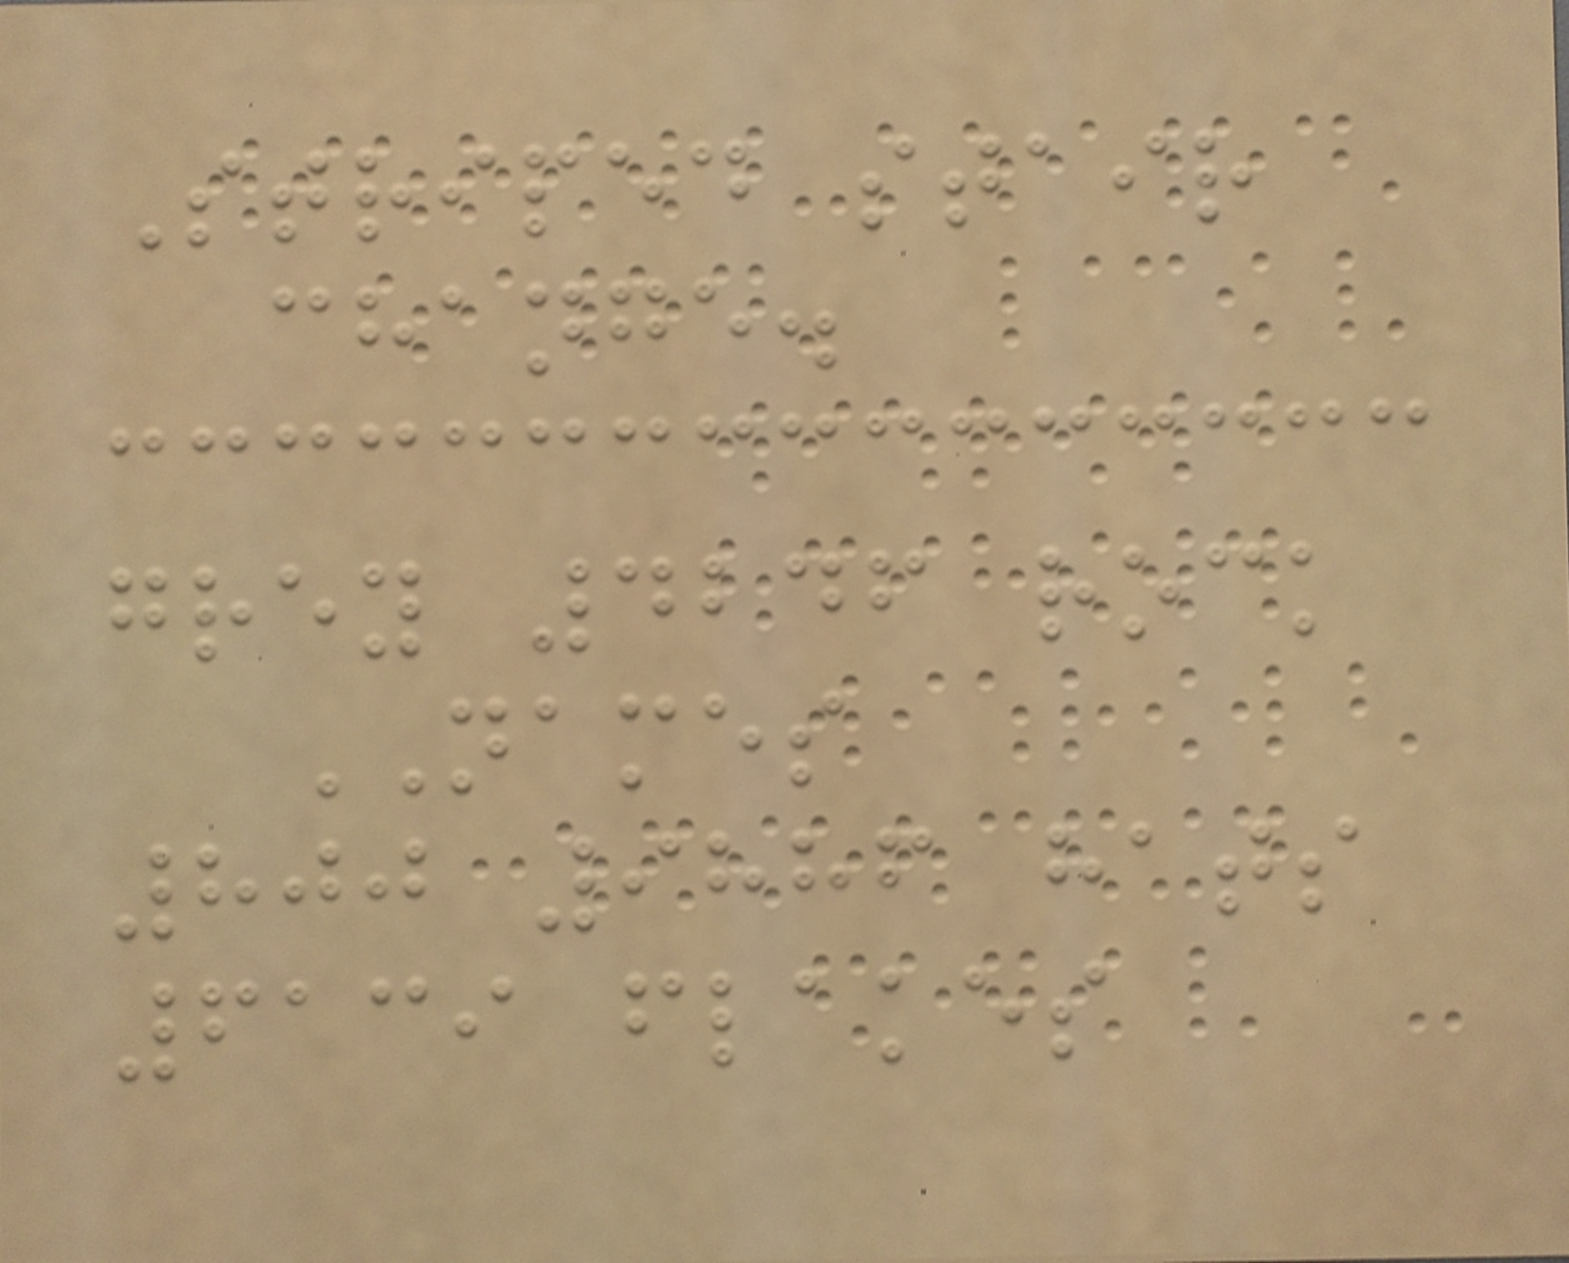Striped stair
change.
grey 4246 rock
NAMES
800 9886 hats
6139 flakes
